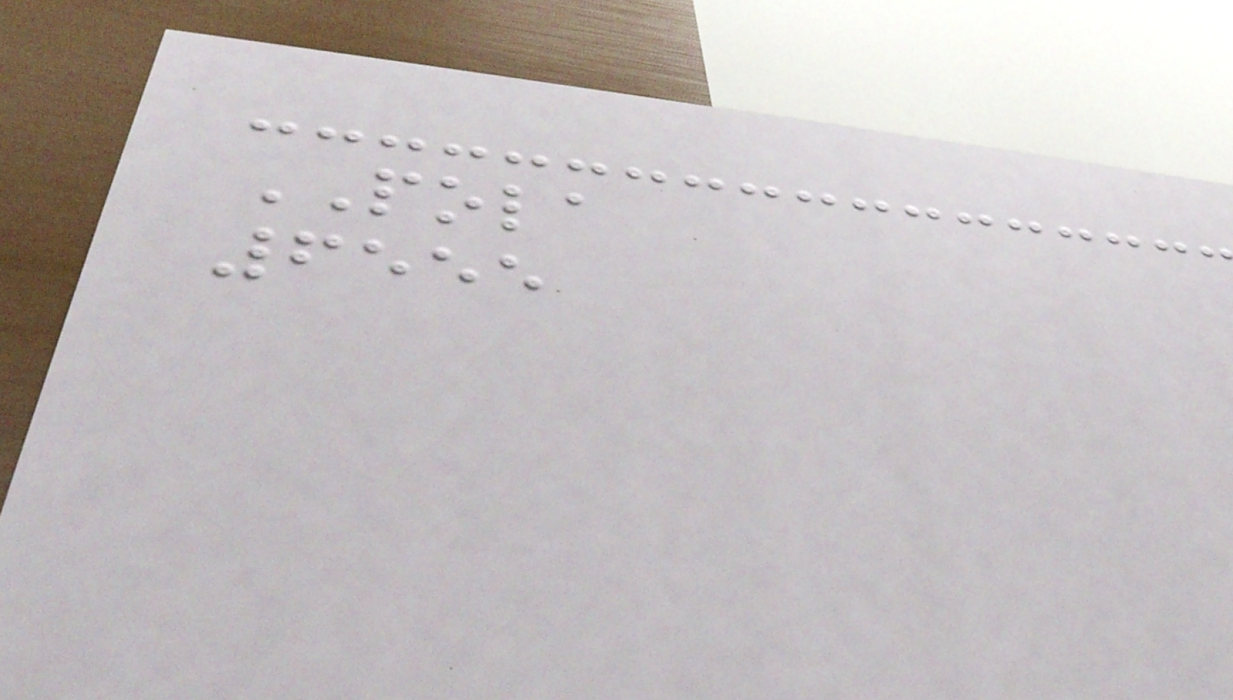POLA
6555
